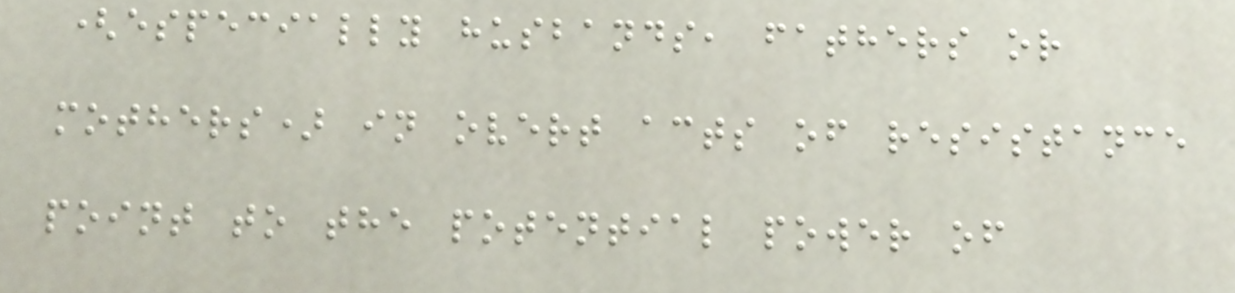(especially husbands, fathers or
mothers) in overt acts of resistance
point to the potential power of
